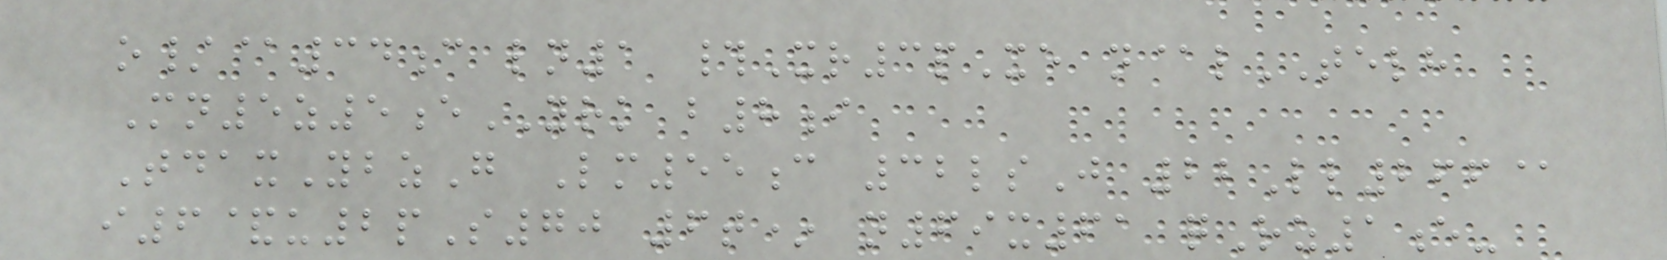o/@34c ln1 #Xr3pXe n@lTELH
Mn5z5eYRK b8i
TdaxYbzG Lm55c 32lsJ 22Ll266@
i6&u2pS70 6t* n69x61 qRz1e-
